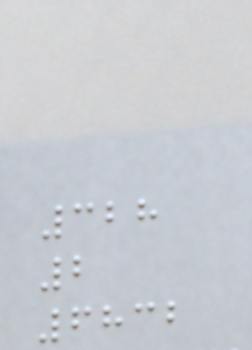328
2
6832
